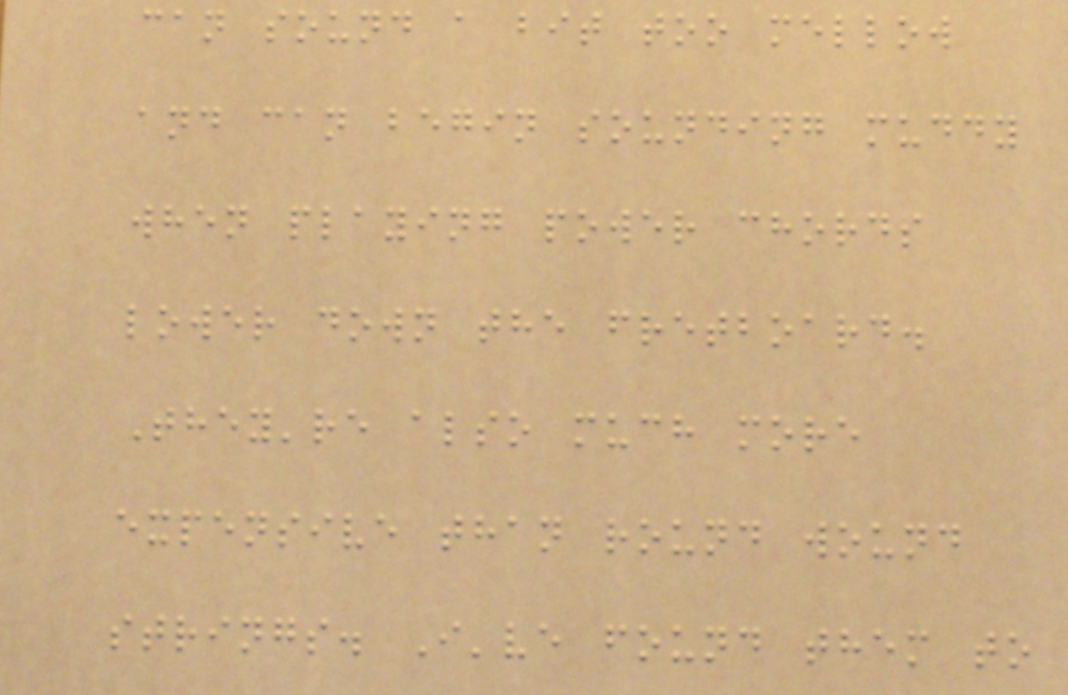can sound a bit too mellow
and can begin sounding muddy
when playing power chords
lower down the fretboard.
They're also much more
expensive than round wound
strings. I've found them to
